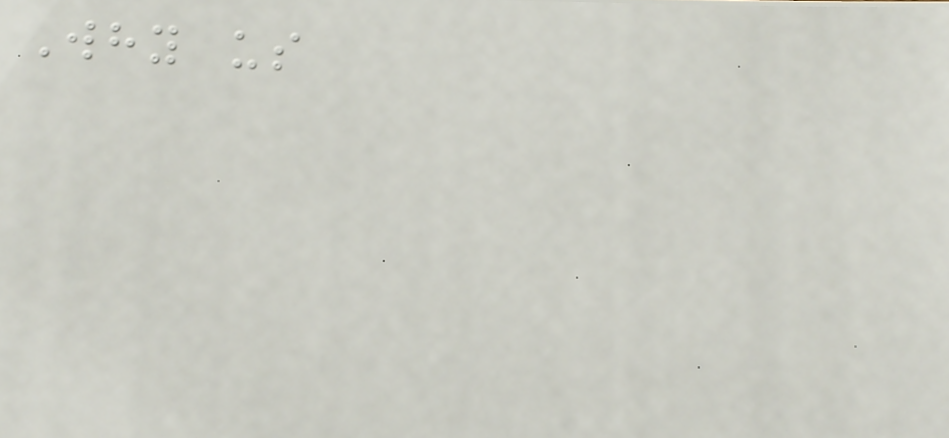Why us
